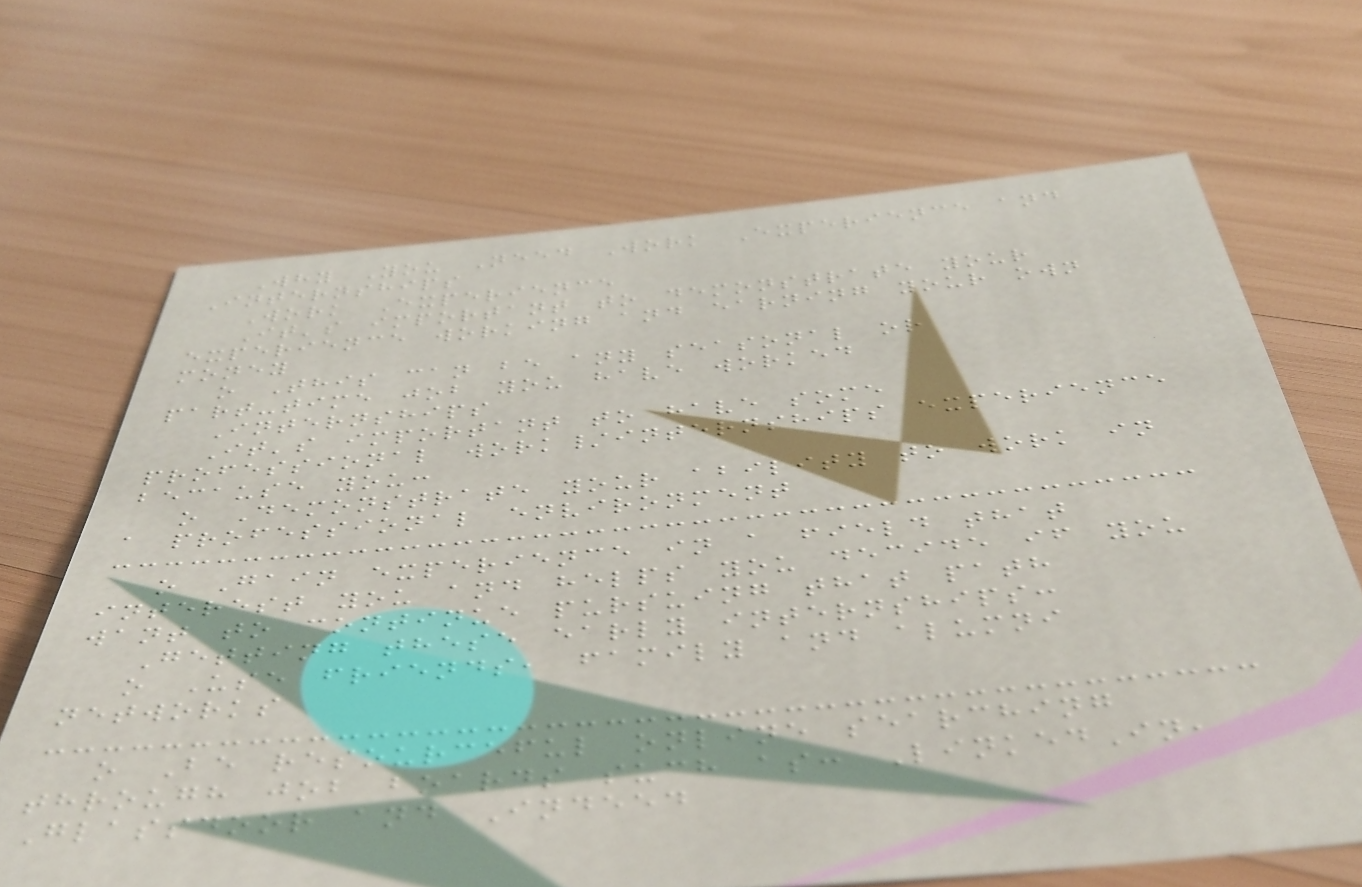Why You Need Work Experience and
Internships
Work Experience
It's important to demonstrate your
experience working and earning your own
money
o This can be any seasonal or
part-time job you have worked
Internships
It's important to have some
professional work/internships experience
because you:
o Demonstrate your ability to work in
a professional environment
o Gain experience in a field that
interest you and helps you decide if you
want to continue pursuing that path
Getting these early internships:
o Use friends, family and alumni
networks
o Be resourceful online searching
through job boards such as: LinkedIn,
Glassdoor and Indeed
